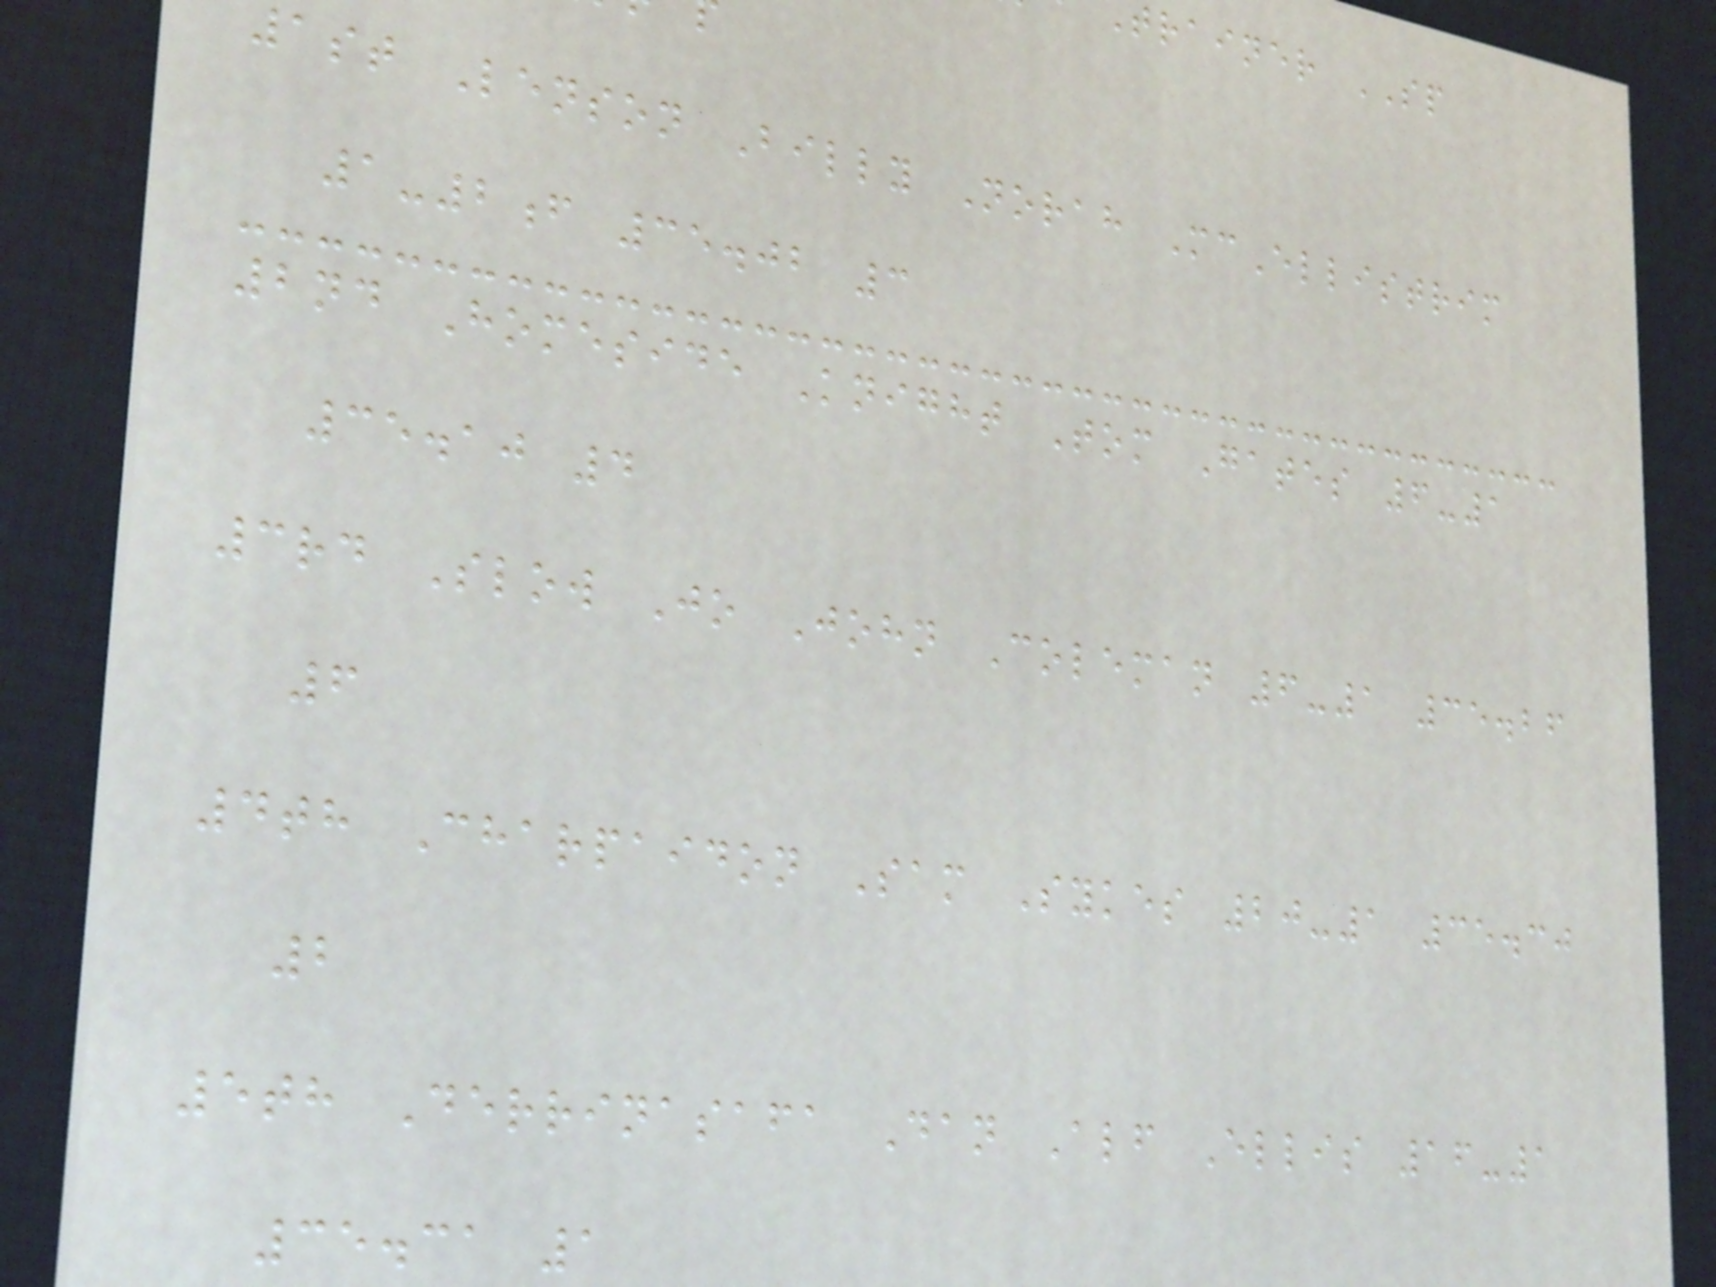trainer SP
1st Lenson Billy Norah McEllistrim
1-2f 35.02 3
2nd Homeside Knight Tom Gates 6-1
35.10 4
3rd Slow Jo John Coleman 6-1 35.26
6
4th Charpaidon Sam Sykes 20-1 35.30
2
5th Derrinasafa Dan Alf Ellis 16-1
35.31 1
